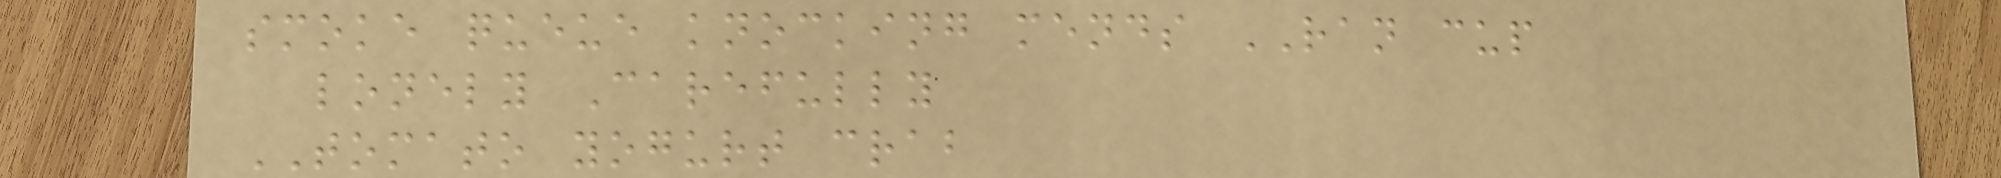smoke queue knocking mends RAN cup
lonely Carefully
TOMATO yogurt crab
